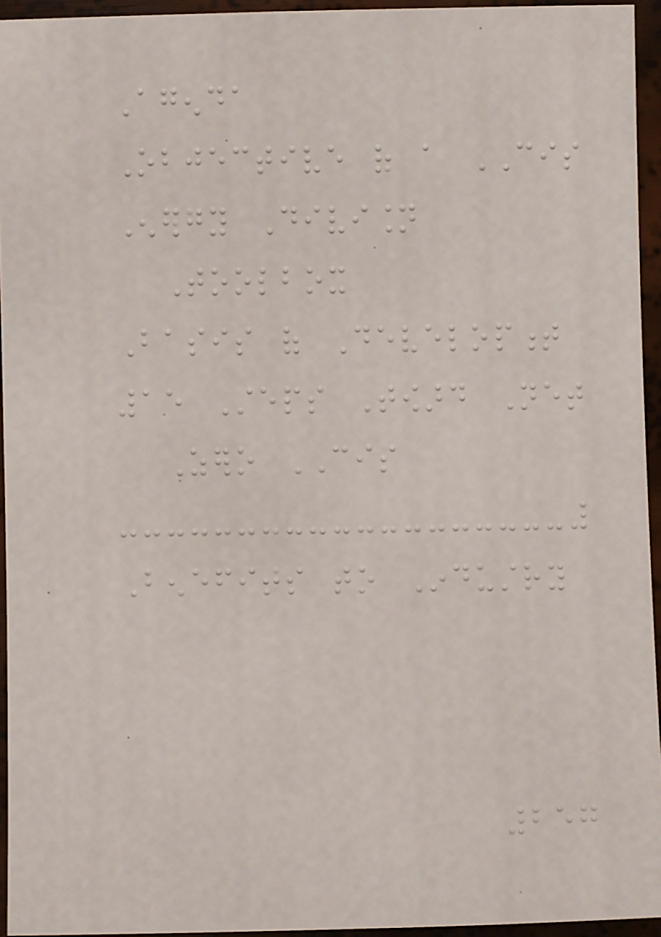Agenda
Objective of a CIS
Energy Division
Toolbox
Basis of Development
15 Steps Toward Net
Zero CIS
Benefits to Industry
257
